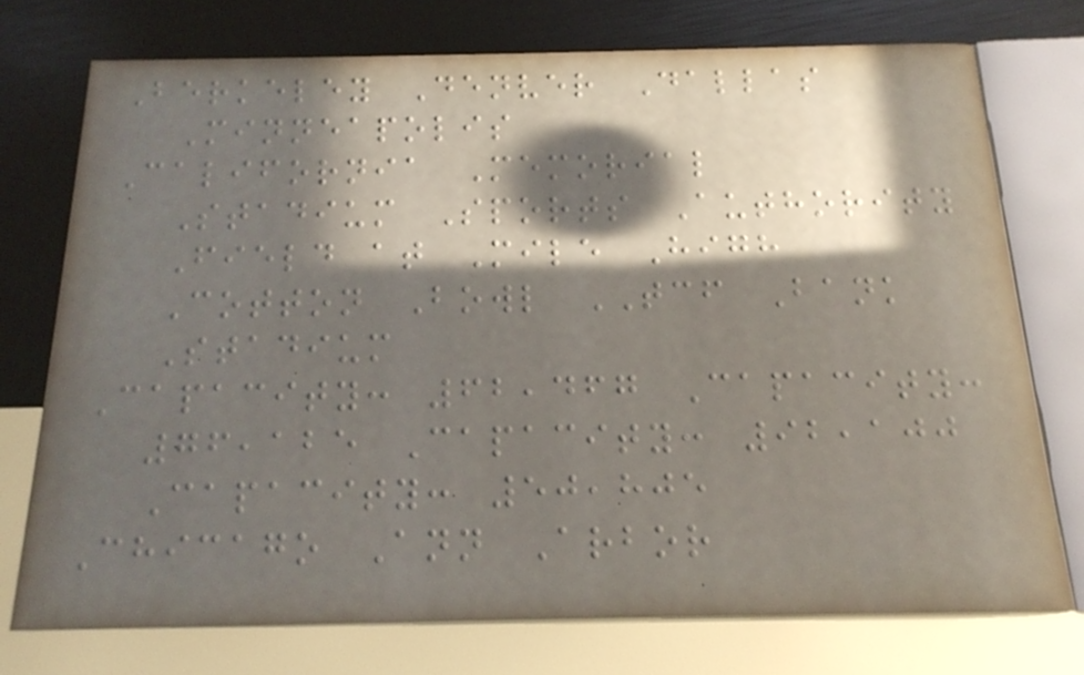Berkeley Denver Dallas
Minneapolis
California Memorial
Stadium Sports Authority
Field at Mile High
Cotton Bowl TCF Bank
Stadium
Capacity: 62,467 Capacity:
76,125 Capacity: 92,100
Capacity: 50,805
Chicago Ann Arbor
